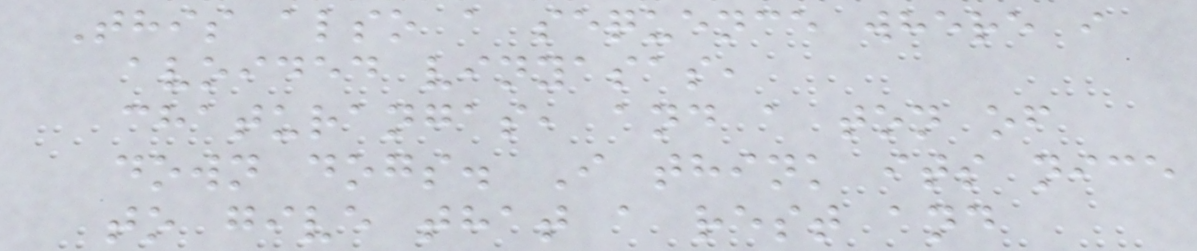This also a sequence where i
avoided vinyasas,
chaturangas, and a ton of
down dogs. I think its nice
to give that a rest and
